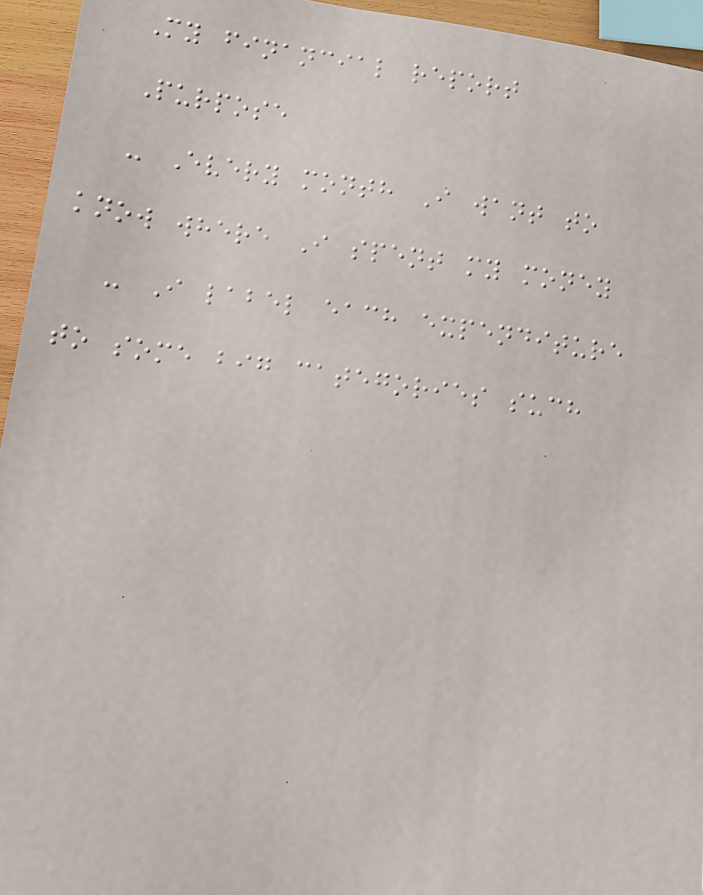My financial report
Purpose
- Every month I want to
know where I spent my money
- I label each expenditure
to some big categories such
